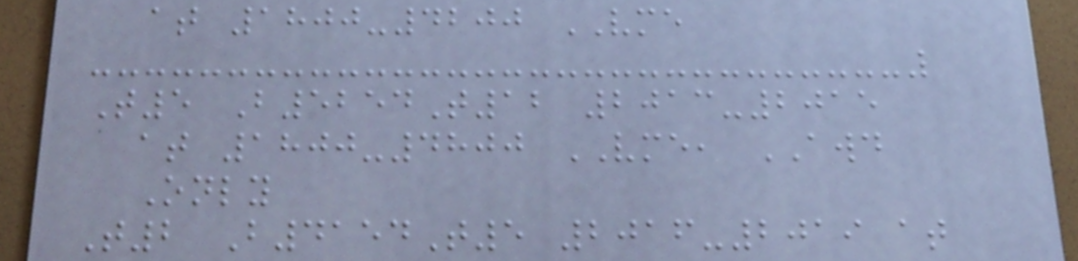at 1800-4200 VME
T5 B5254T12 2013-2015
at 1800-4800 VME, AWD
Only
T2 B4154T5 2016-2019 at
